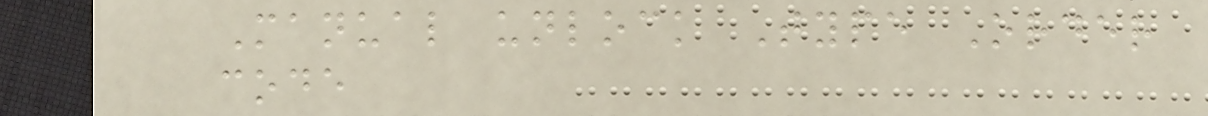Manual unlock Type Order
code
